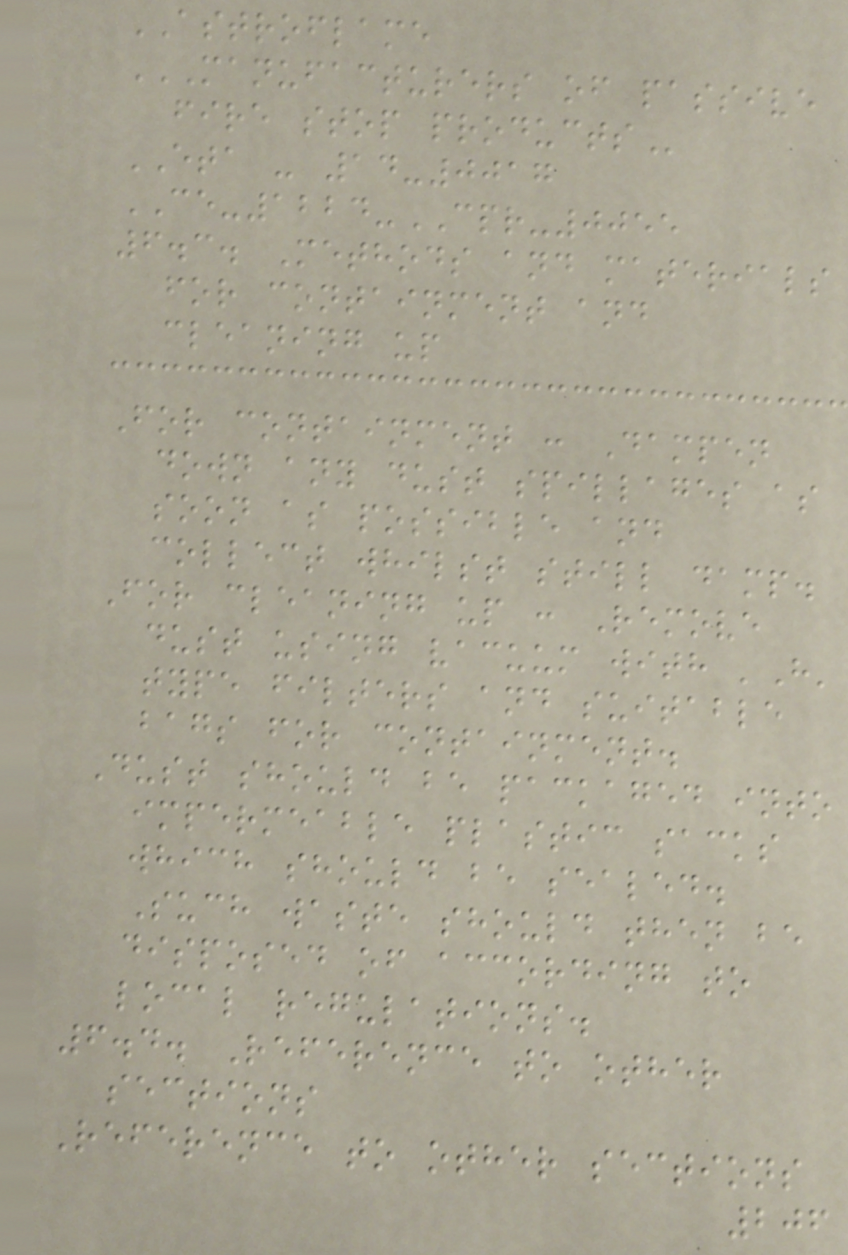ASTROFLAME
MANUFACTURERS OF PASSIVE
FIRE STOP PRODUCTS
ETA - 14-0017
CE-1224-CPR-0055
6.3. Methods and materials
for containment and
cleaning up
For containment : Dampen
down any dust spillages as
soon as possible and
collect whilst still damp.
For cleaning up : Remove
dust using vacuum with 'H'
type filters and suitable
bags for containment.
Dust should be packaged into
impermeable plastic sacks
which should be sealed.
Such waste should then be
disposed of according to
local regulations.
6.4. Reference to other
sections
Reference to other sections
206
